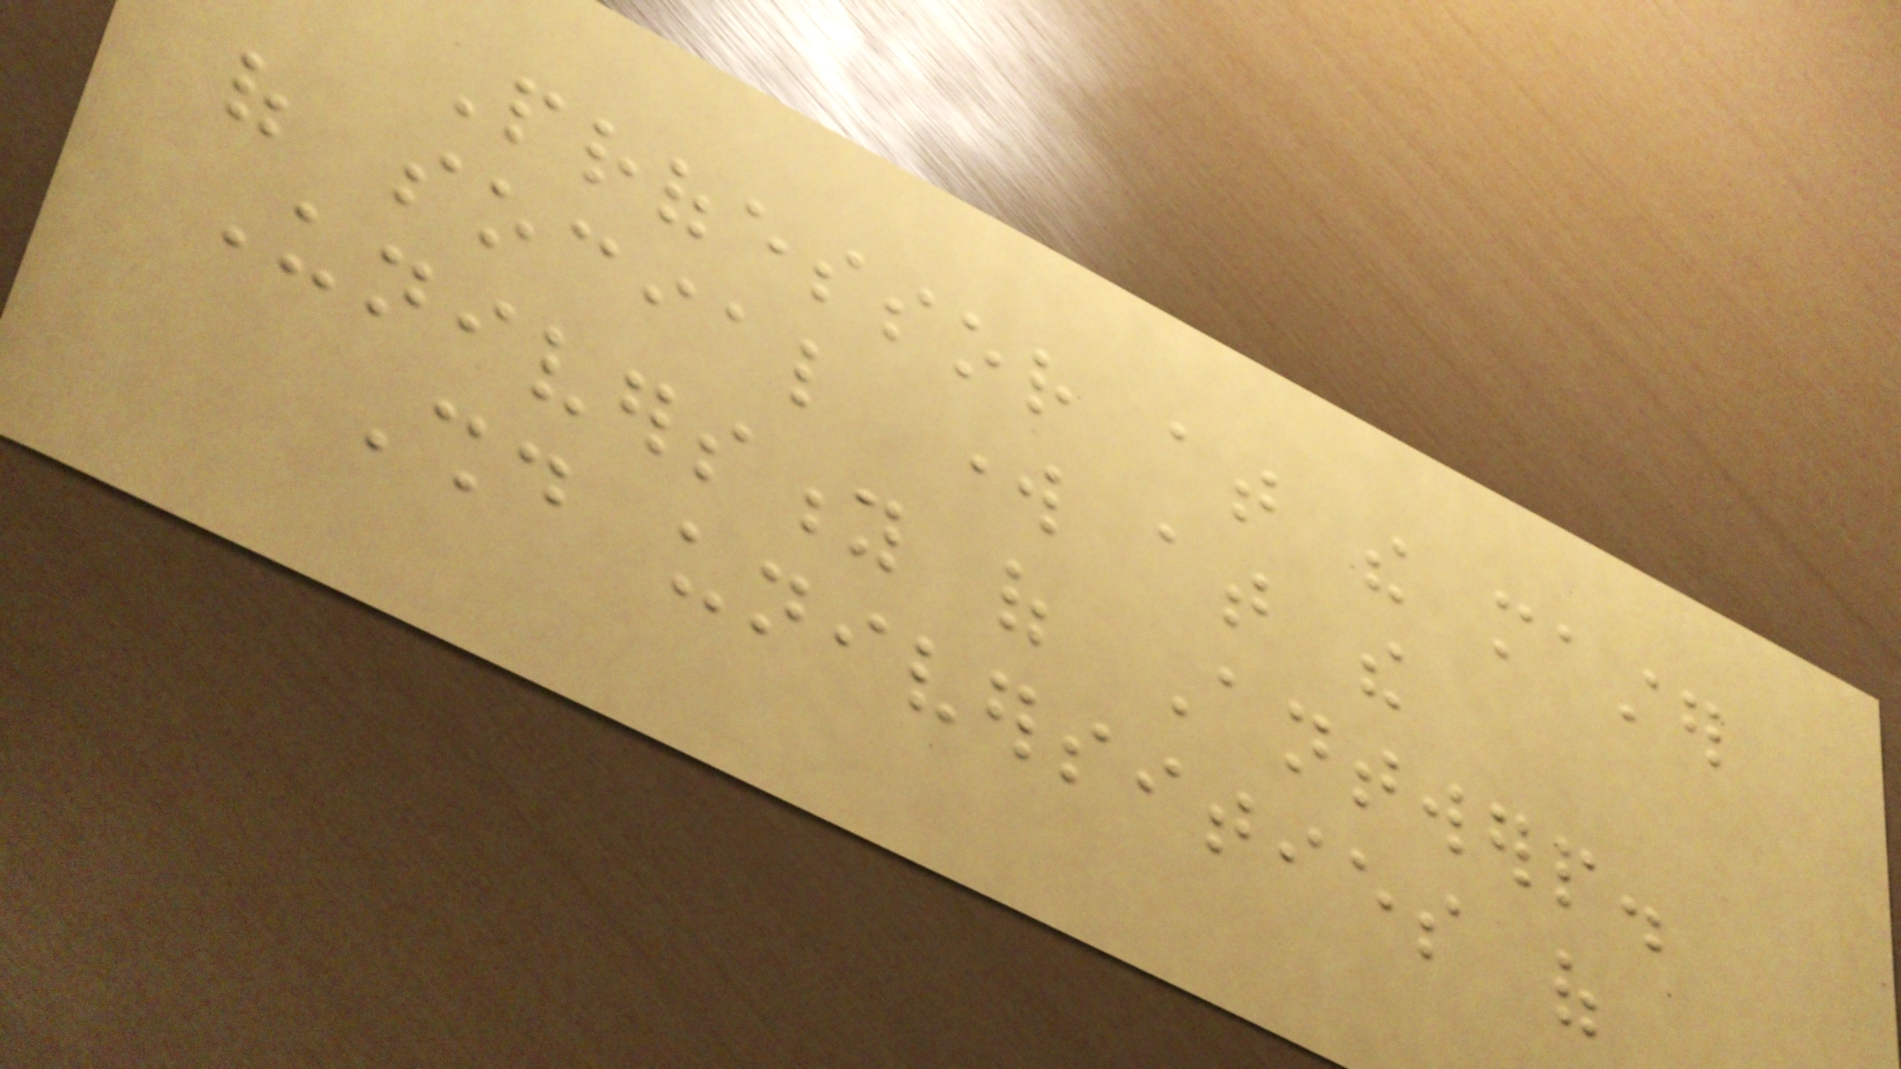Professor at the master
of social work at the
University of Antwerp.
Should universities of
